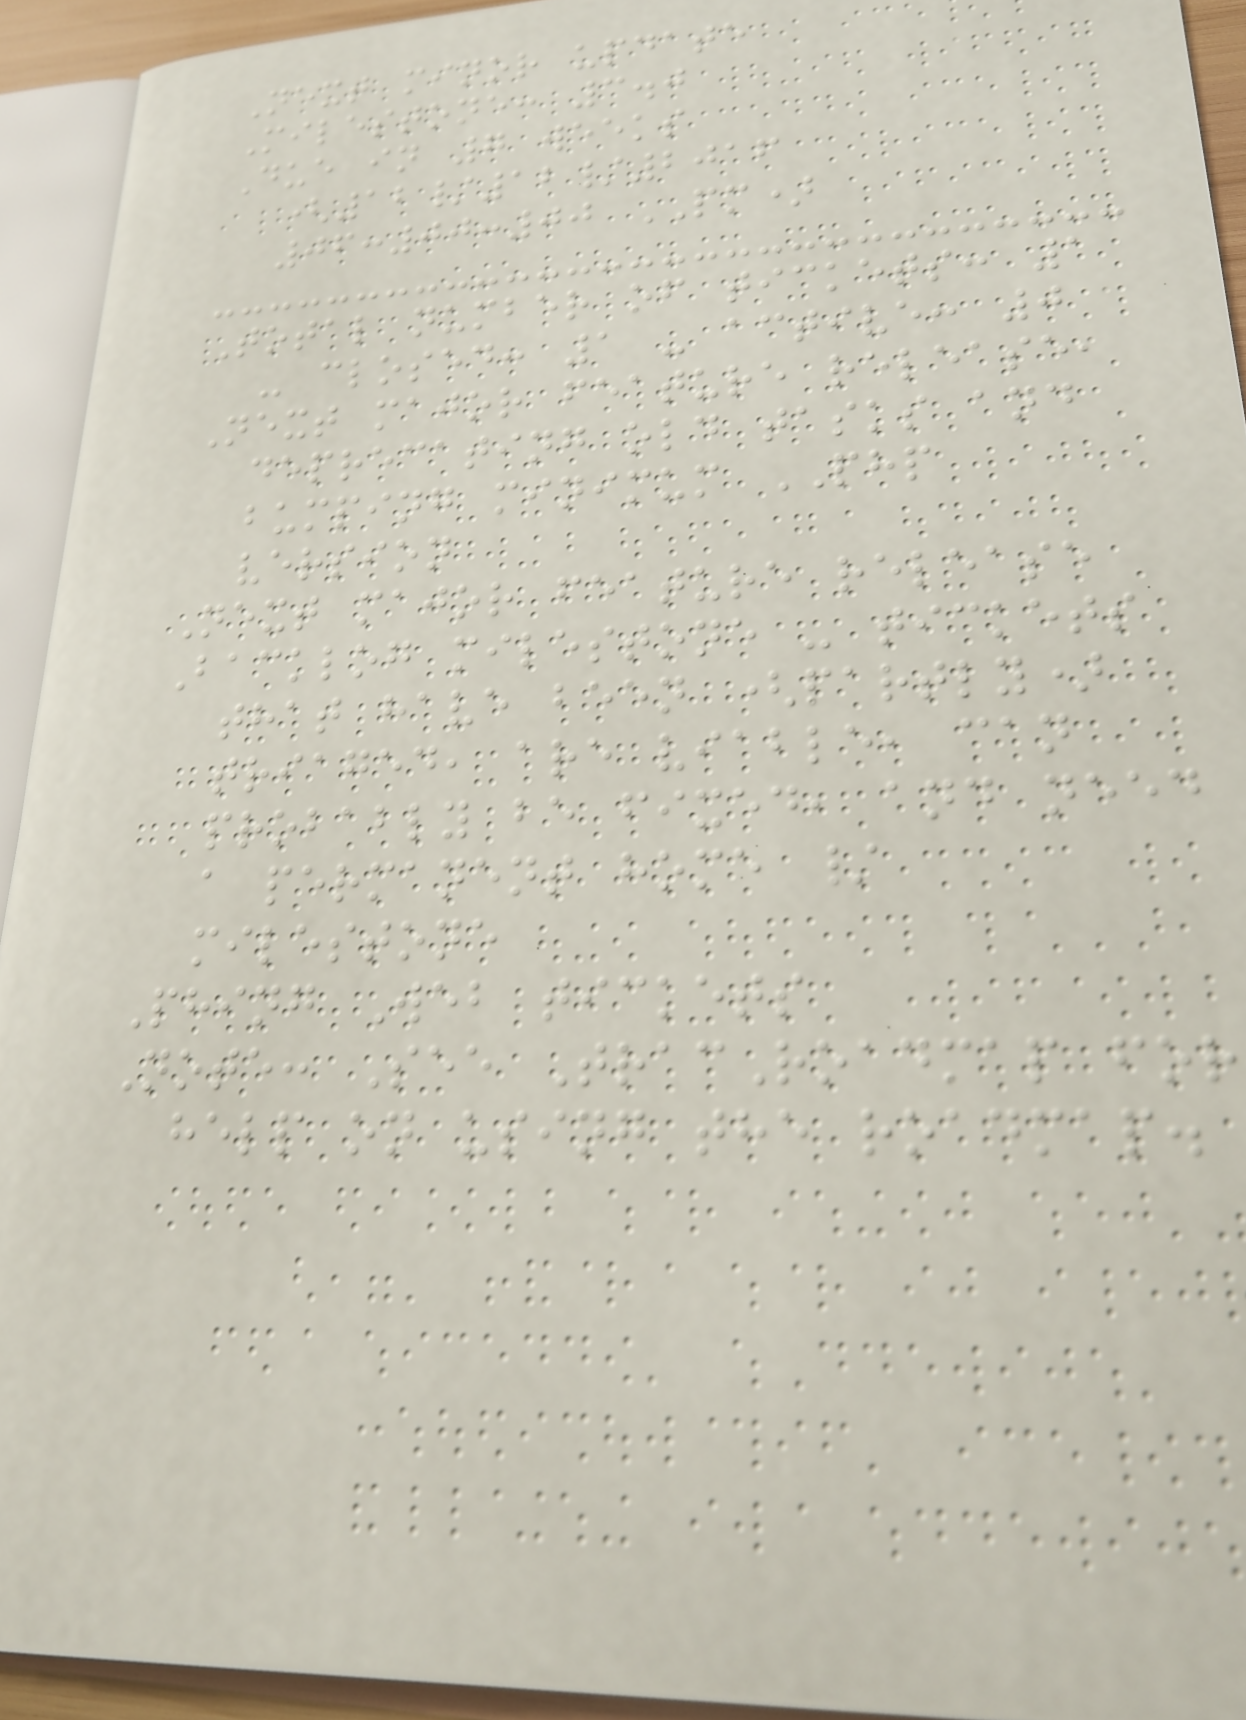Next minor update
Milestone: 3.0
Due in 7 weeks
(12/12/2016
06:00:00 PM)
Total number of tickets: 1
- closed: 1 - active: 0
Next major feature release,
deprecating old tasks and
bumping minimum PHP
version
Next major feature release
Backlog milestone - tickets
that have been (partly)
triaged, are viable, can
probably be fixed, and need
a permanent home /
milestone
Phing Web tickets
Note: See TracRoadmap for
help on using the roadmap.
